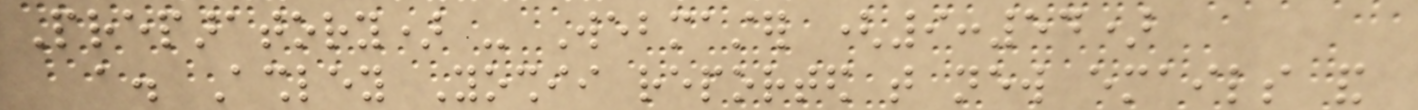Preparatory) - Webmaster (9:54)
a. Ashley Yoshii reported that new emails and
